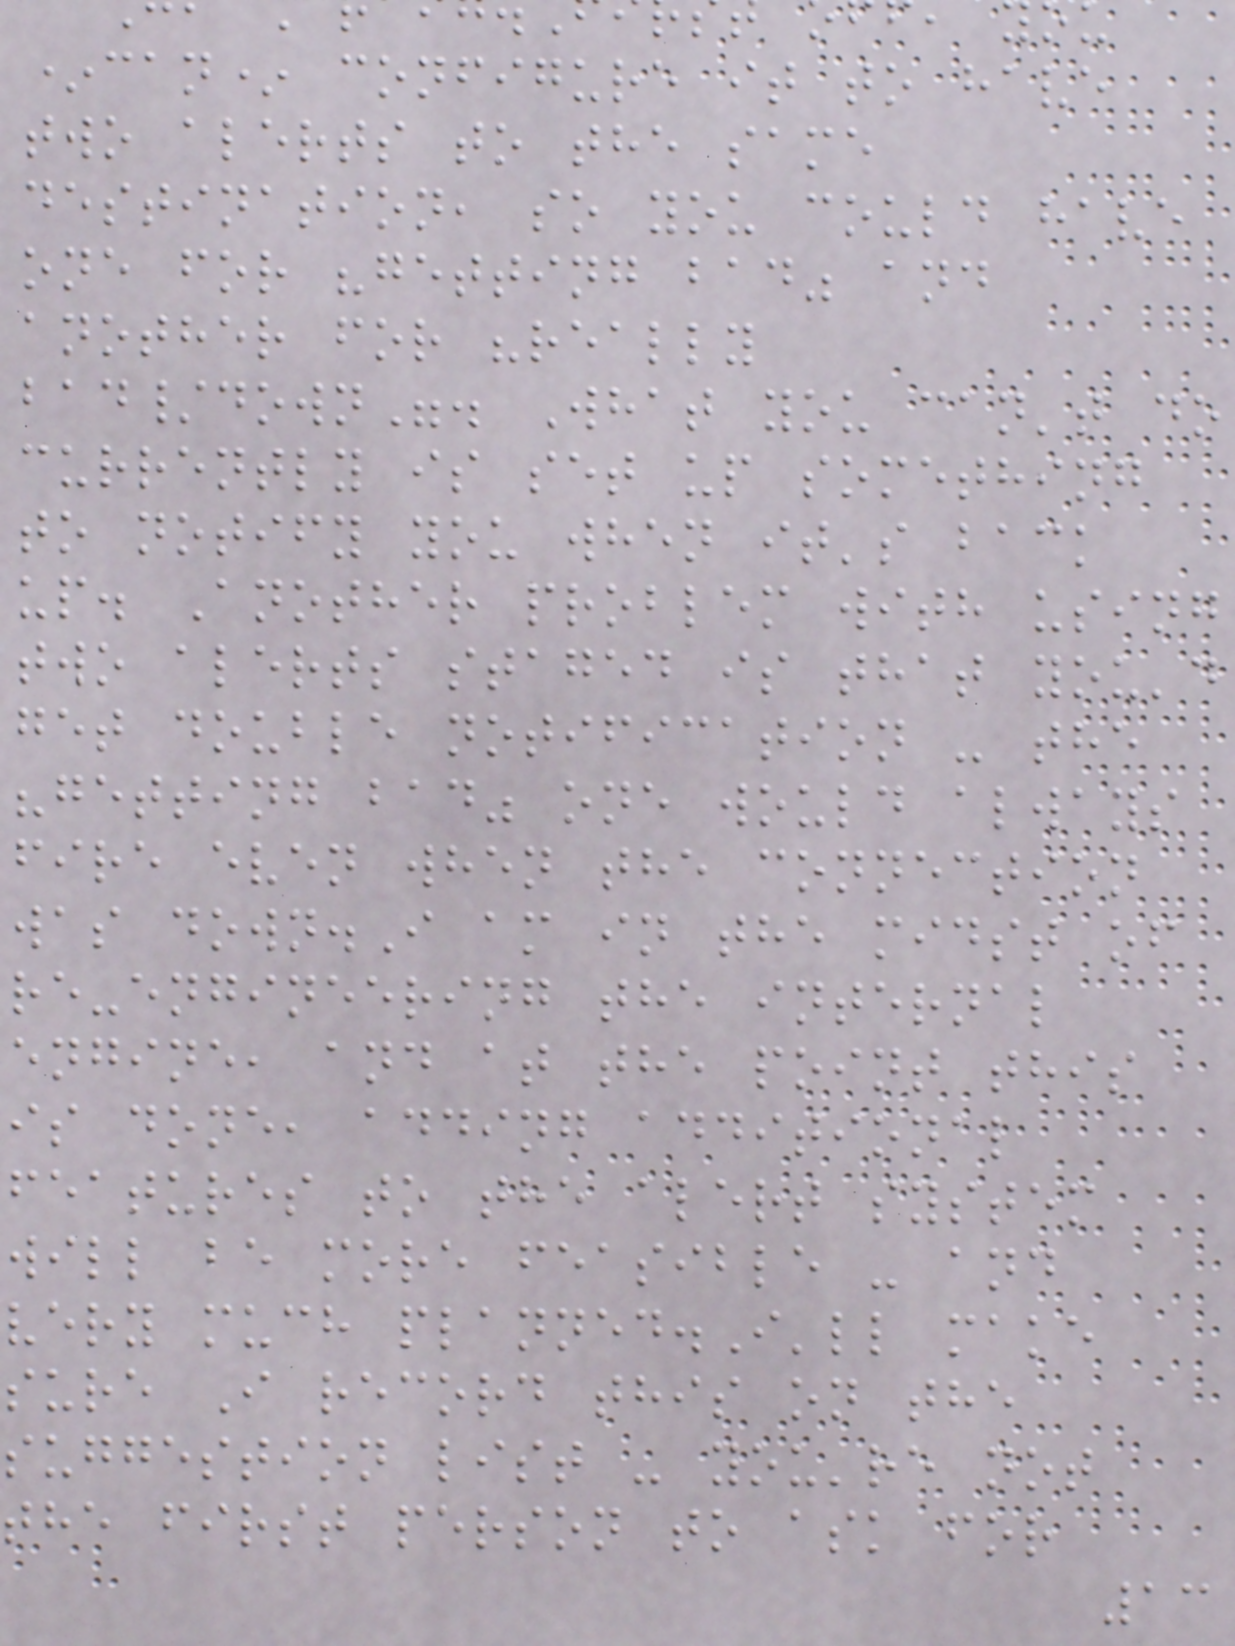*can* configure it to have
two alerts to the same
destination, so you could have
one for "getting bad" and
another for "really
bad/down". What you can't do
currently is set up something
to notify you when it's back
up. Another problem with using
two alerts staged is that you'd
get double notification - the
"getting bad" one would always
fire even when the connection
was down.I am in the midst of
re-engineering the internal
engine, and at the point this
is done, adding additional
features to the alert system
will be more feasible - and
very much planned.I'll make
sure I record this on the
suggestion list - you're not
the first person to ask for
13
